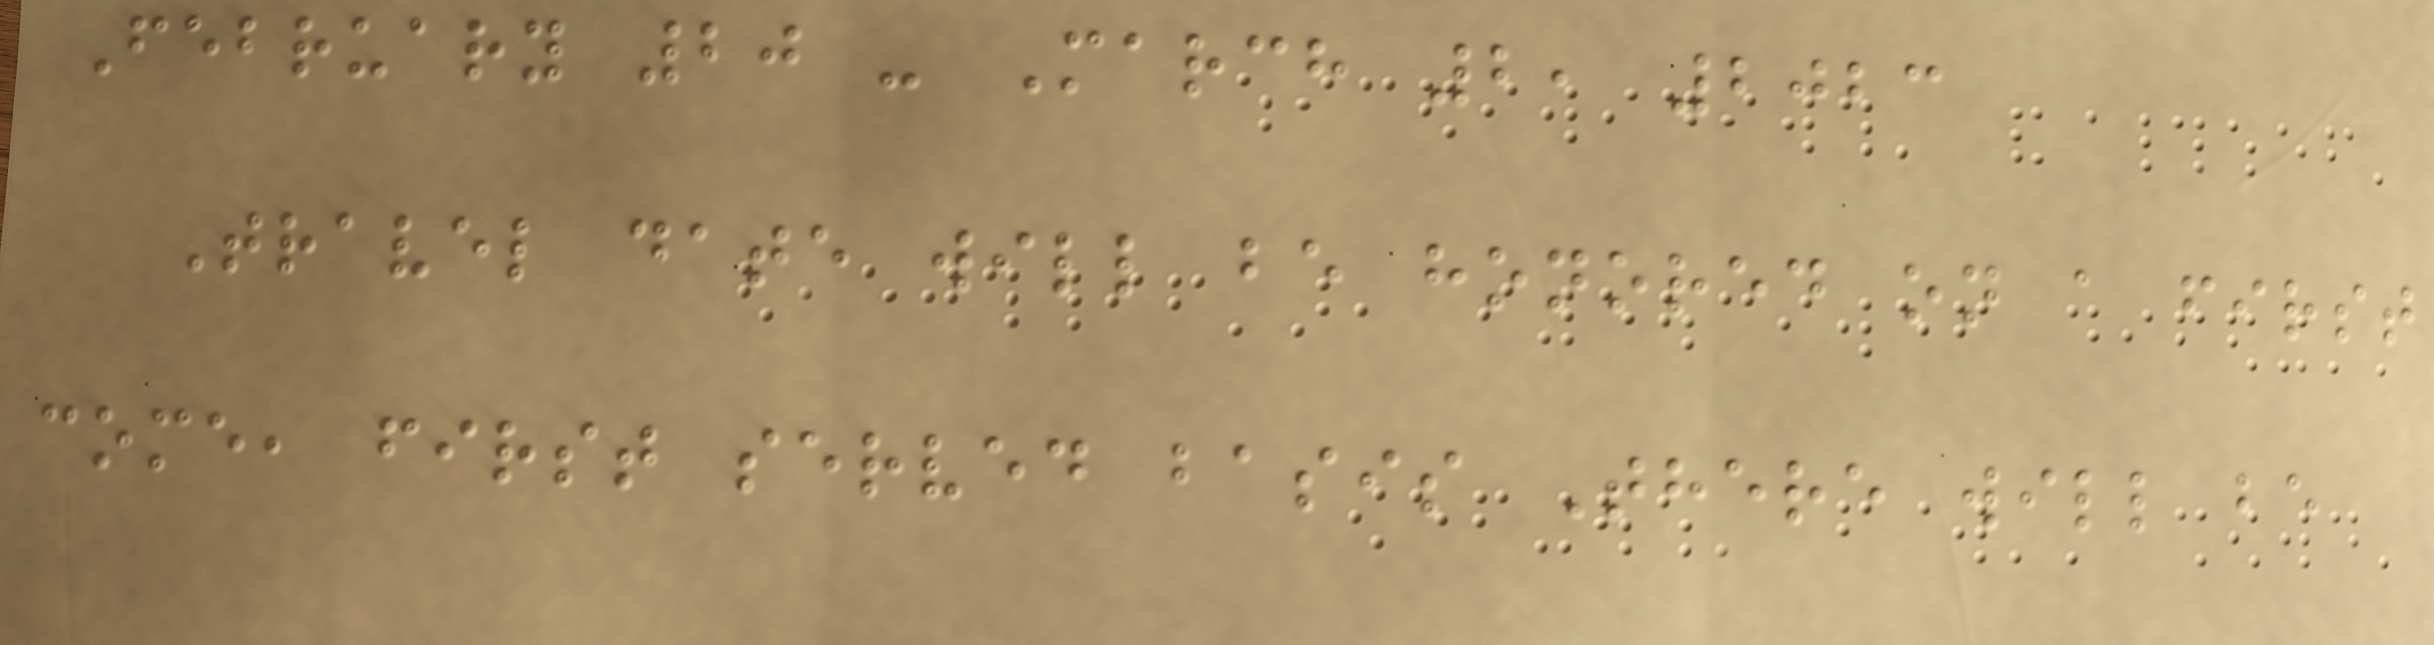February 20 - March 2, 2023
Travel date will be honored on a first
come, first served basis There will be
